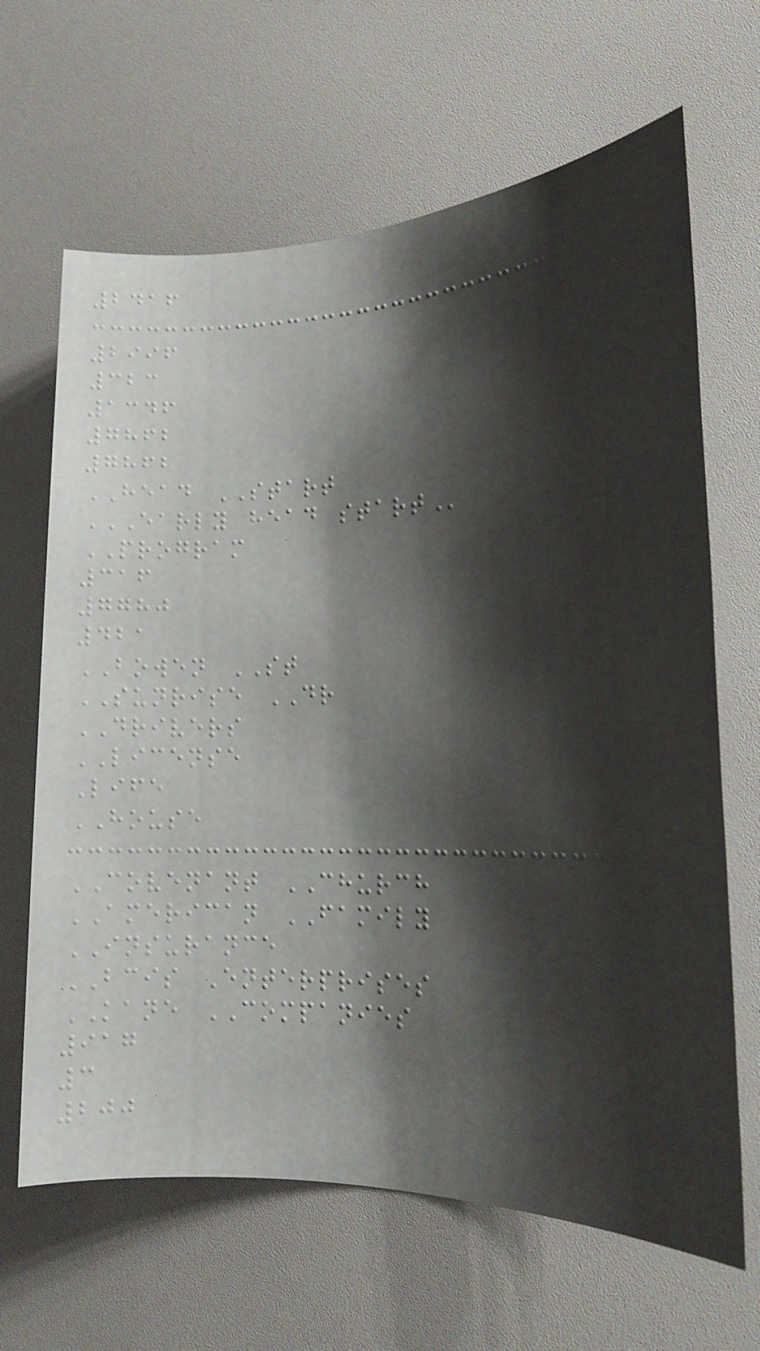2416
2996
323
1346
7862
7862
HEAD START
EARLY HEAD START
PROGRAM
316
7780
421
BOWEN ST
SUNRISE DR
DRIVERS
LICENSE
Life
HOUSE
COVENANT CHURCH
AMERICAN FAMILY
INSURANCE
BCIS Enterprises
KANE COMPANIES
917
3
200
